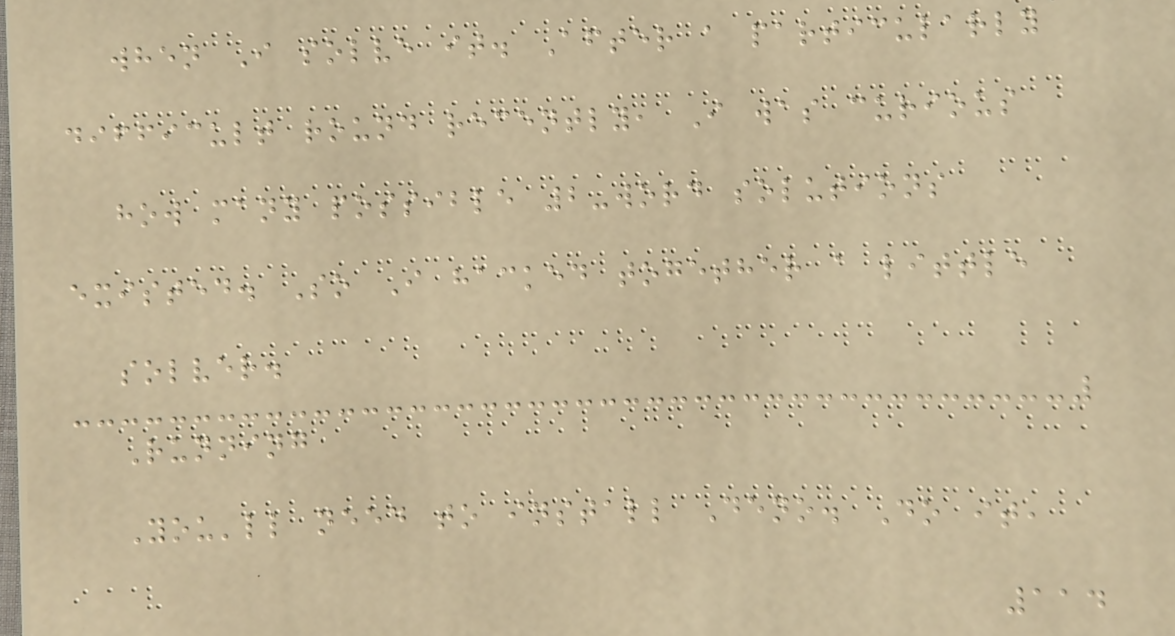when I solve it. After a particularly
difficult round recently, I was curious
how many possible 2-word solutions
existed. So I hacked together a little
solver.
Running
You'll need to install Deno. Do it,
114
